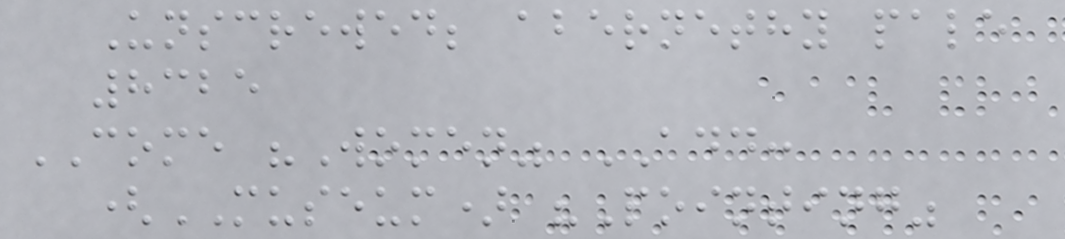Unscrewed; abernethy pale
8325
COME "Women" ADD:
(MUSEUM) "Pointing"
